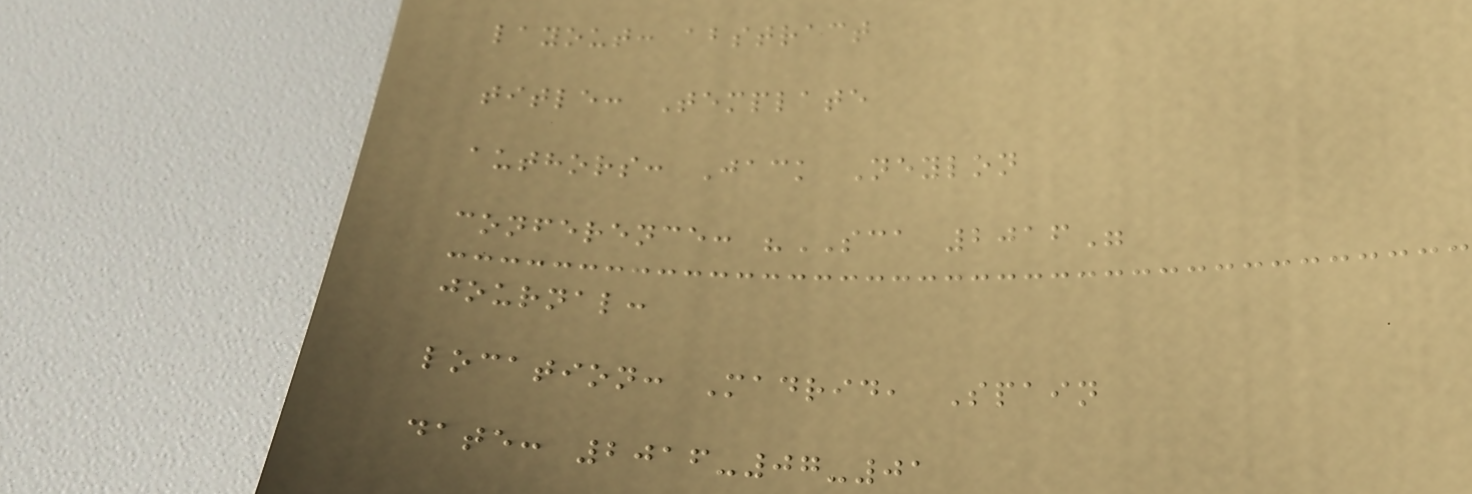layout: abstract
title: Template
authors: Jack Neylon
conference: "SCA 2016"
journal:
location: Madrid, Spain
date: 2016-07-01
